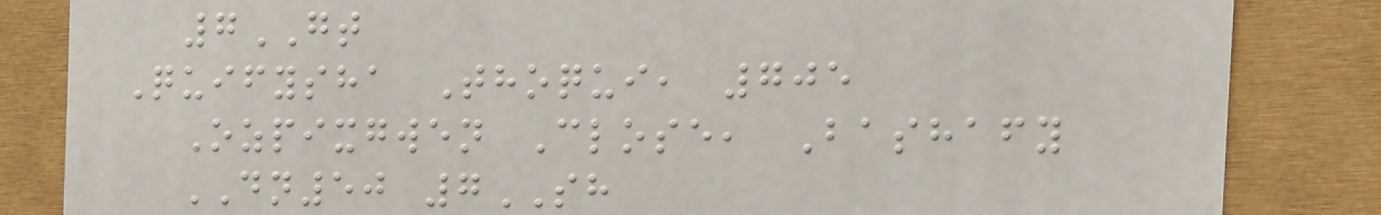7GT
Quifysha Thoqui, 705
Ozpixgwen Close, Bashafy
DN50 7SH
